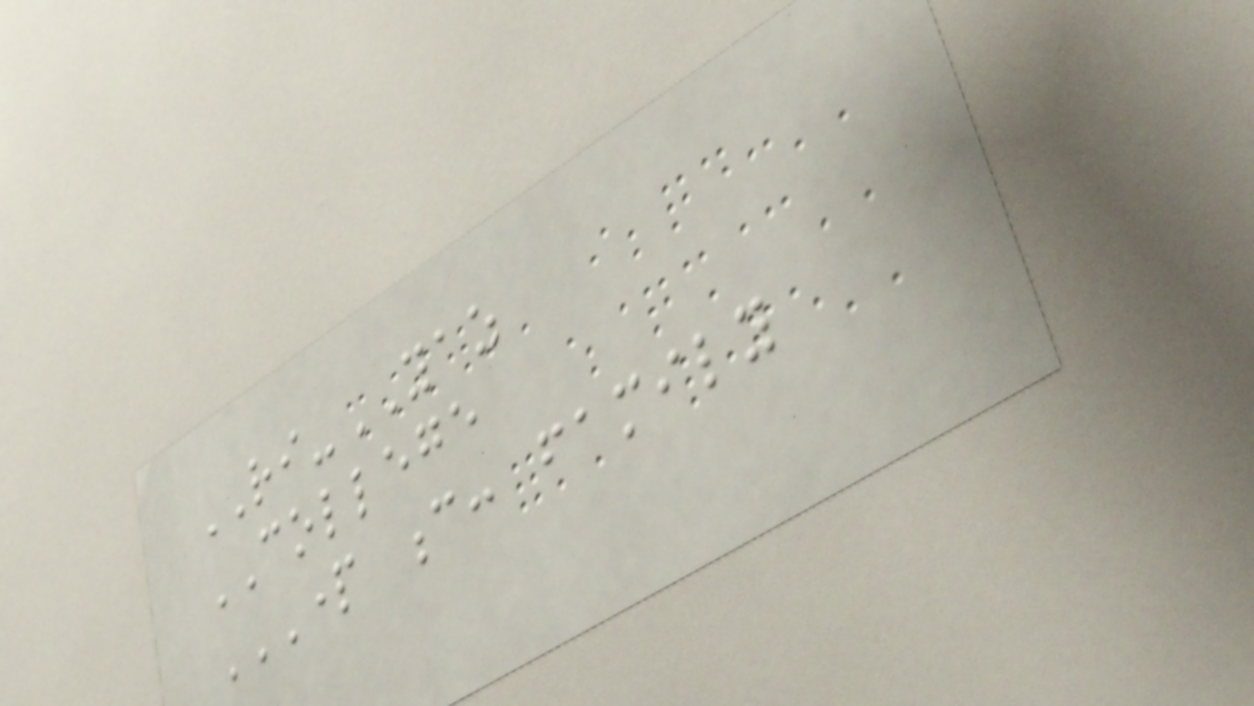RI-YAZ
COLLEGE
PART C: FAMILY
